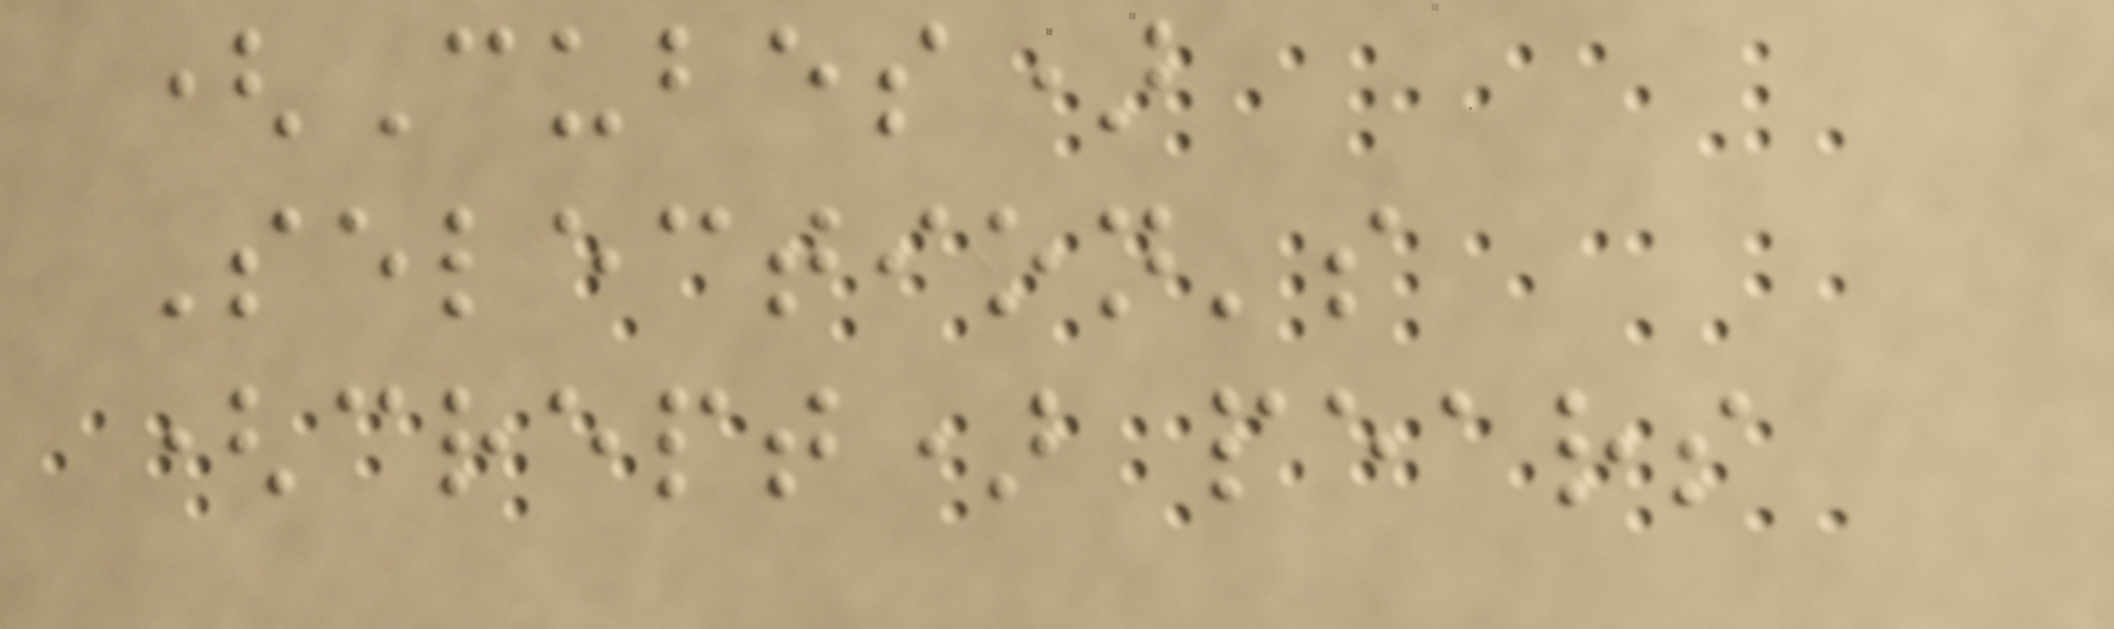(Cubes)
Selection's
(crept) pears
